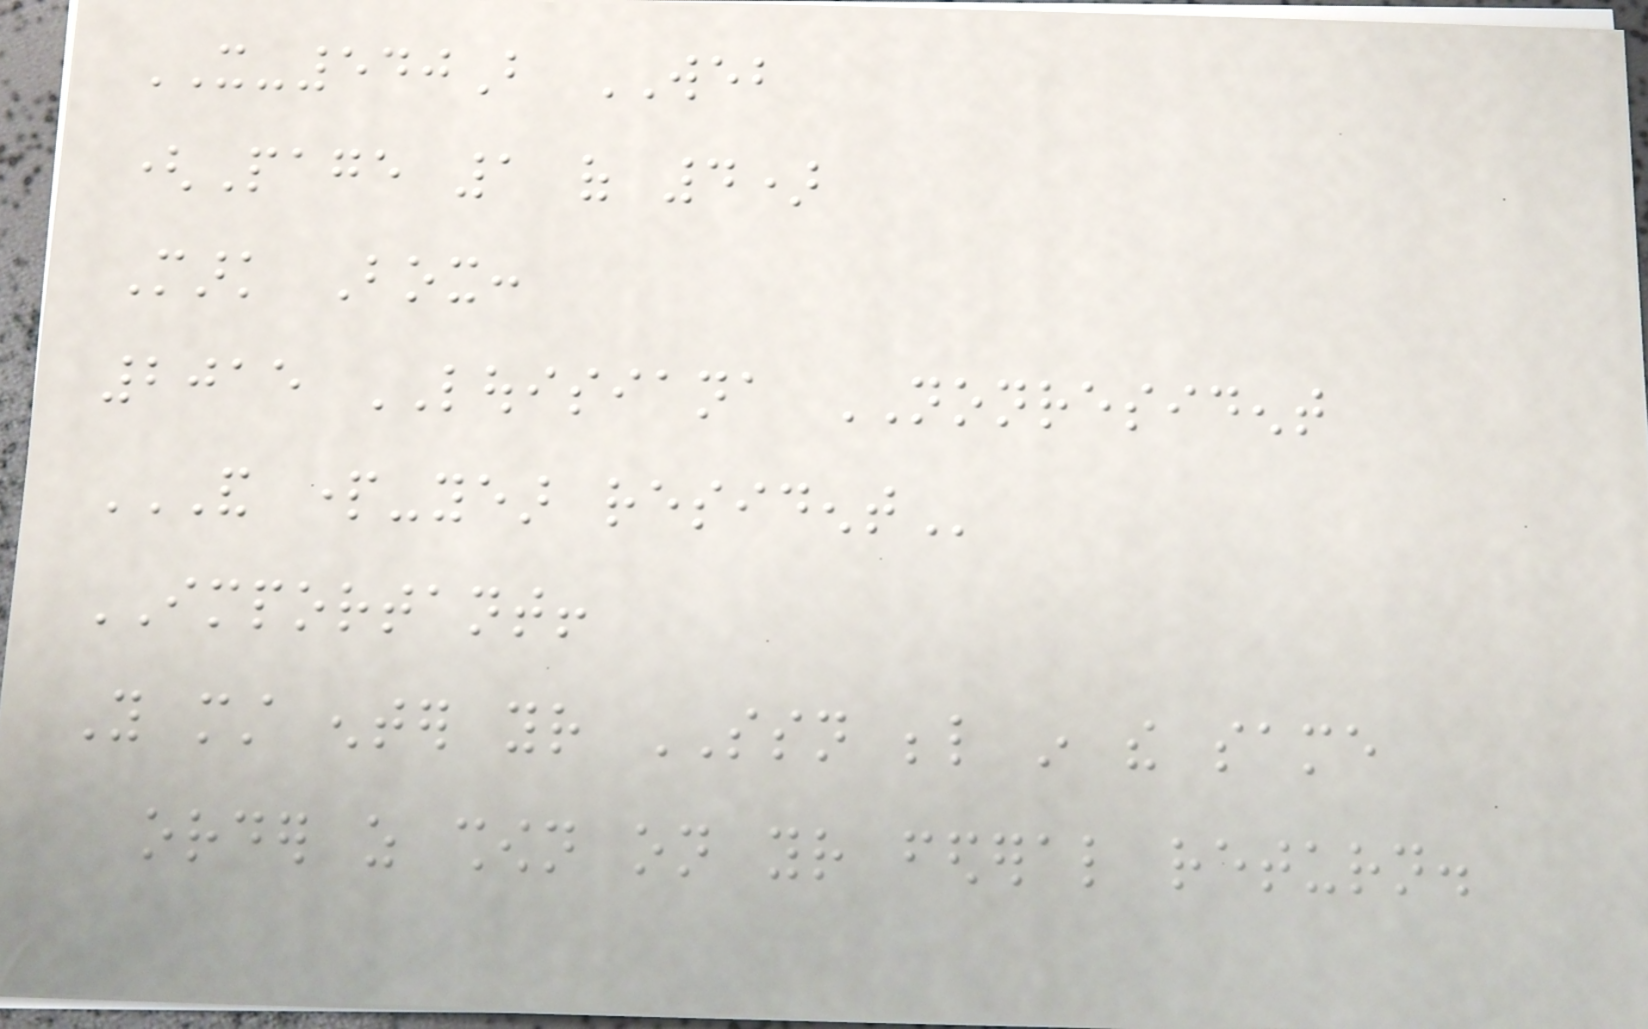IT-540B WEB
(Page 1 of 4)
Mark Box:
2015 LOUISIANA NONRESIDENT
AND PART-YEAR RESIDENT
IMPORTANT!
You must enter your SSN below in the same
order as shown on your federal return.
